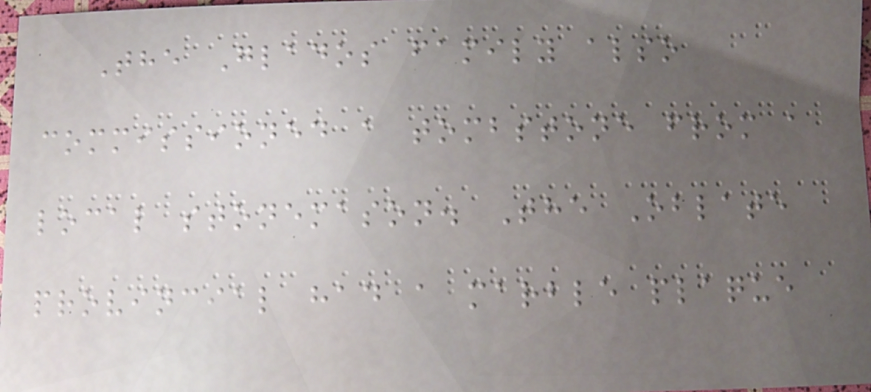The Glados family also
commissioned a tombstone from a
local stonemason. The Oblate
provincial had a marble plaque
